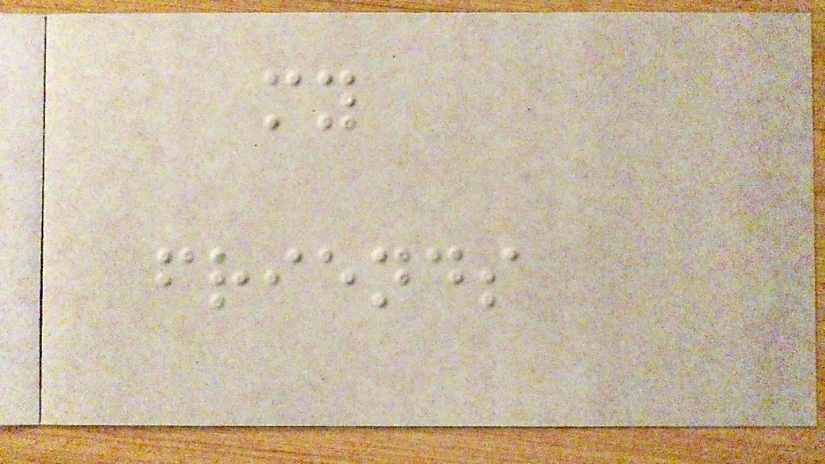my
friends
